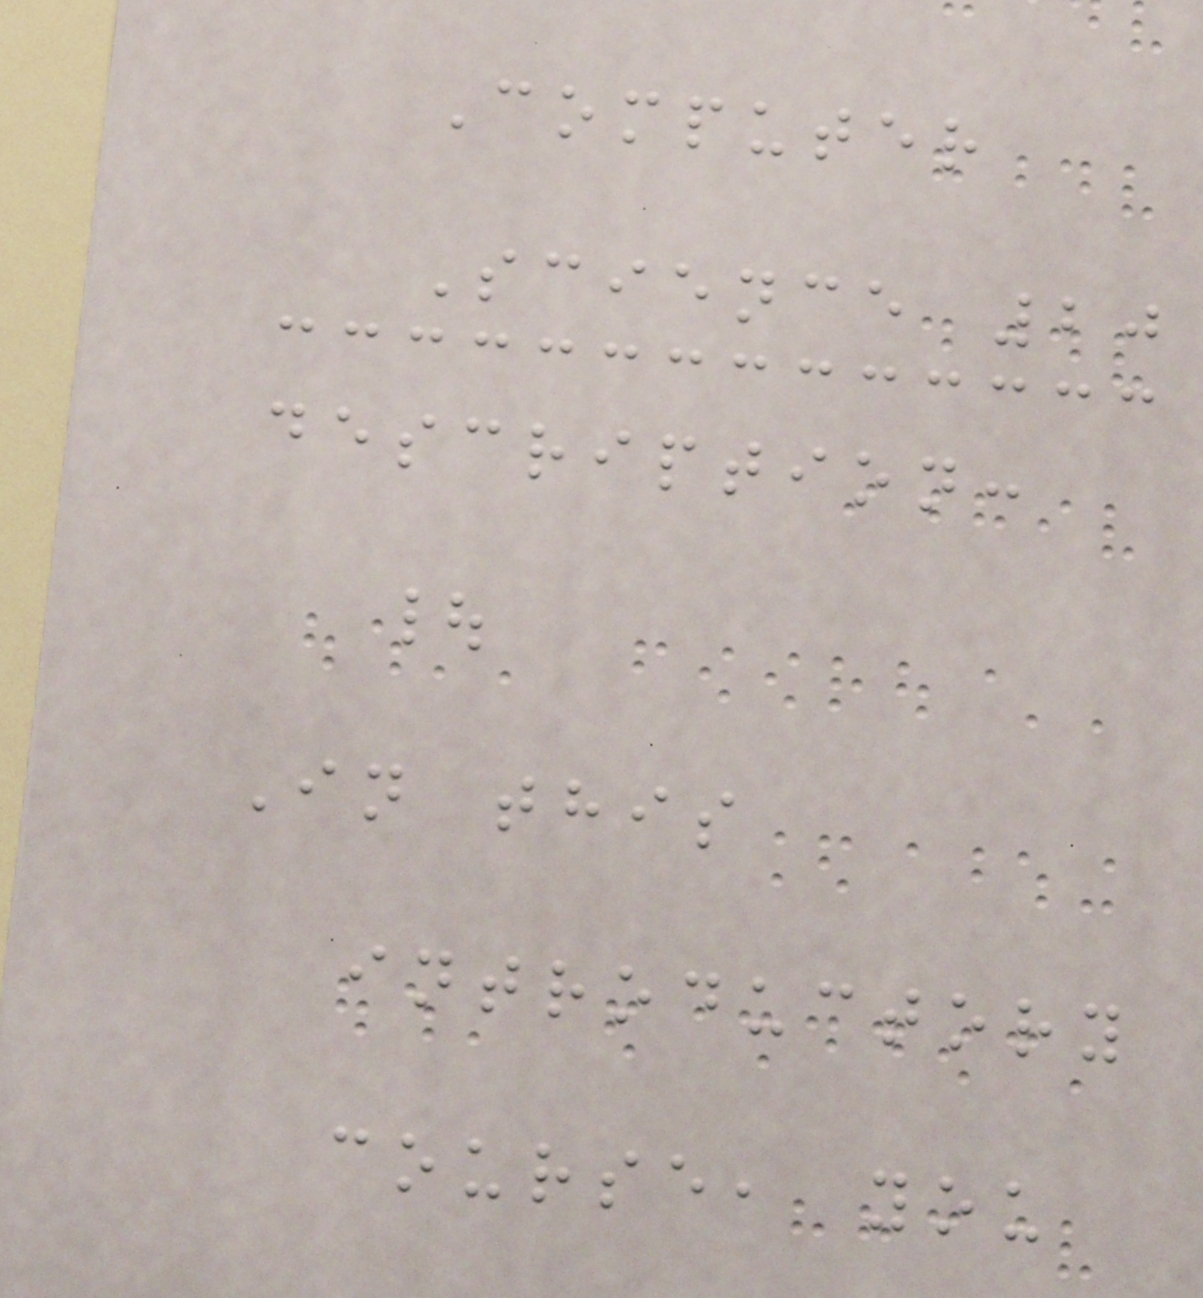Computer
Science 20
description:
|
In this
introductory
course, you
